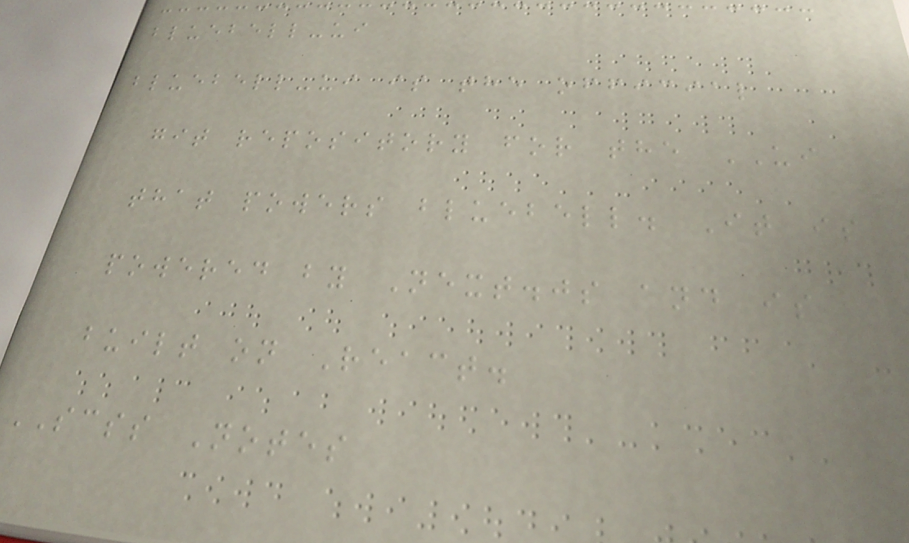bluebell-ui
bluebell-ui is the official
git repository for the UI
that powers bluebell. It is
powered by Next.js and is
built on React.
SCSS Notes
